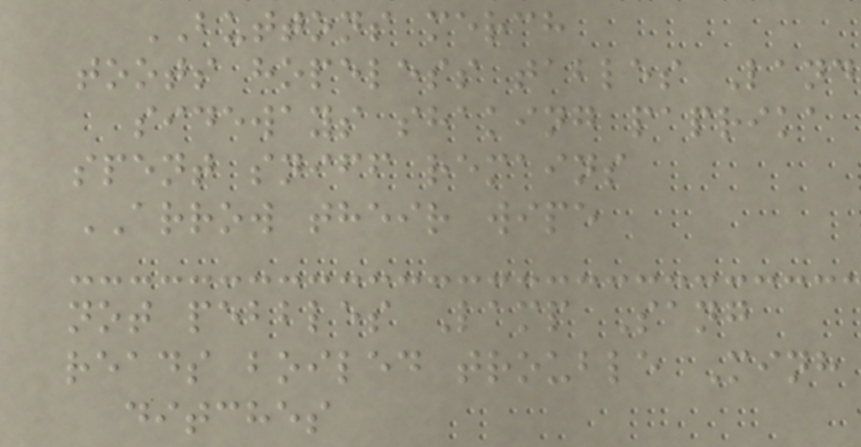BUTTONS merch
toots hopeless tables Land
sideways shaking paprika
spent sniff remains
ARROW their wipe
not pebbles Lamp Sang
reads boiled trouble Minh
ditches
